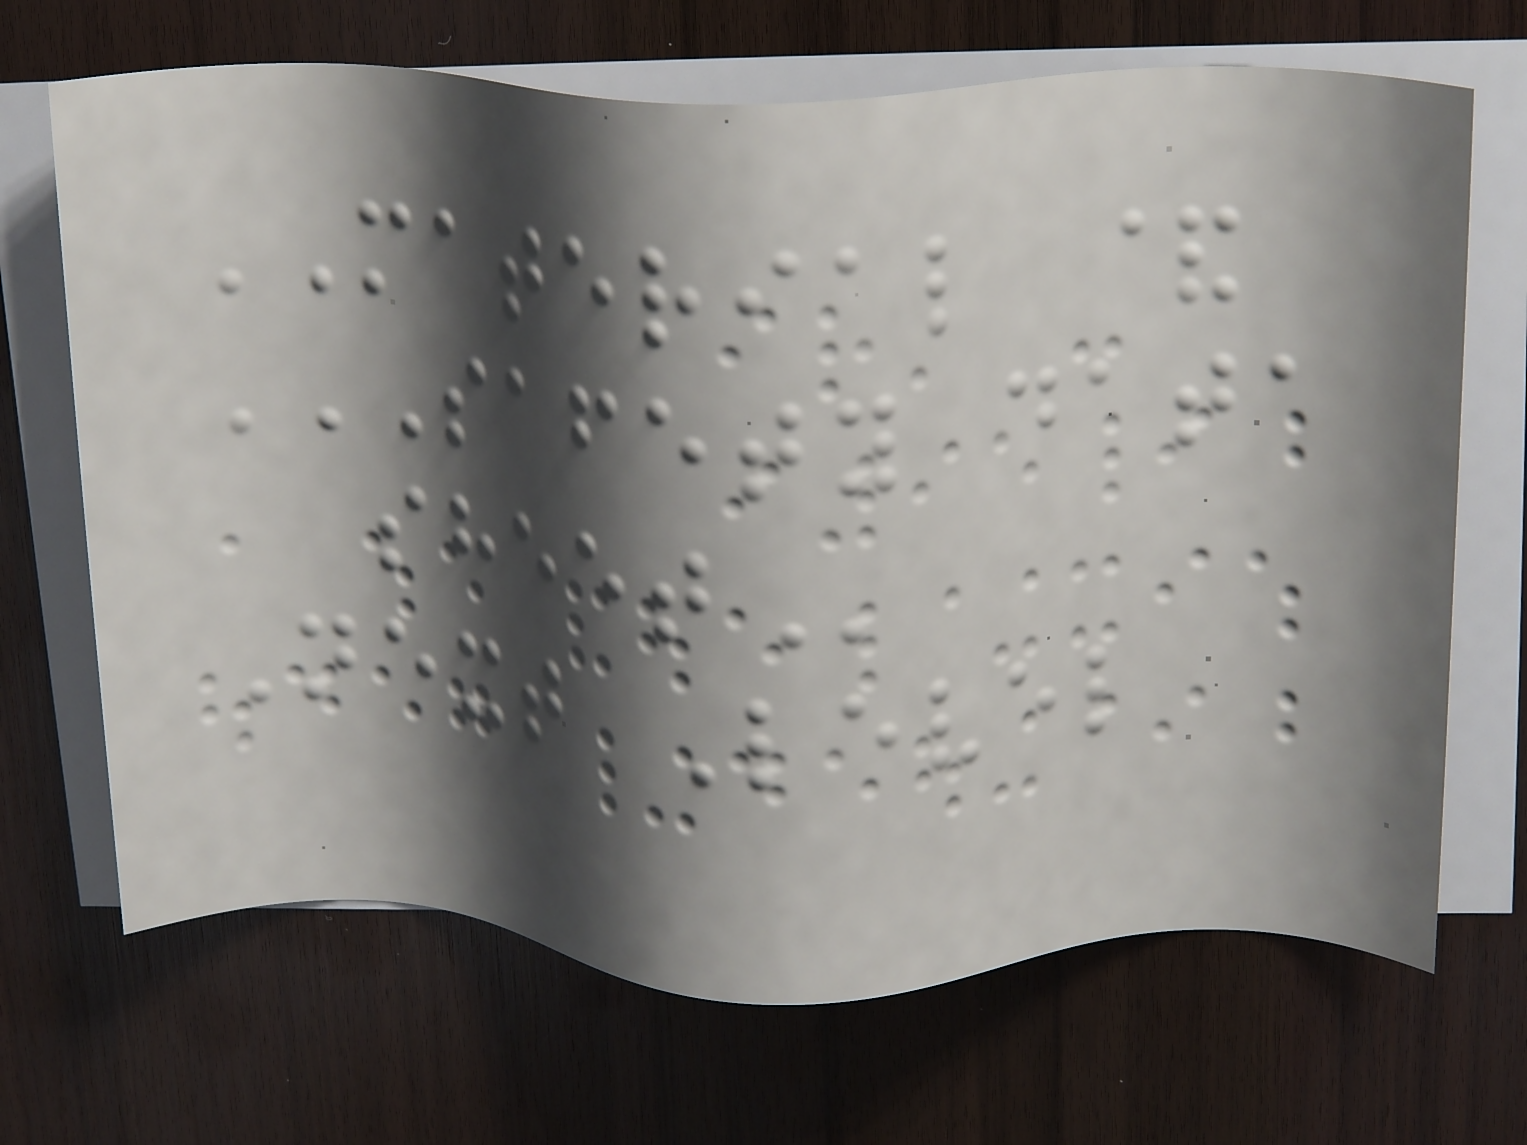MATERIAL &
SAFETY DATA
SHEET
Next Level
